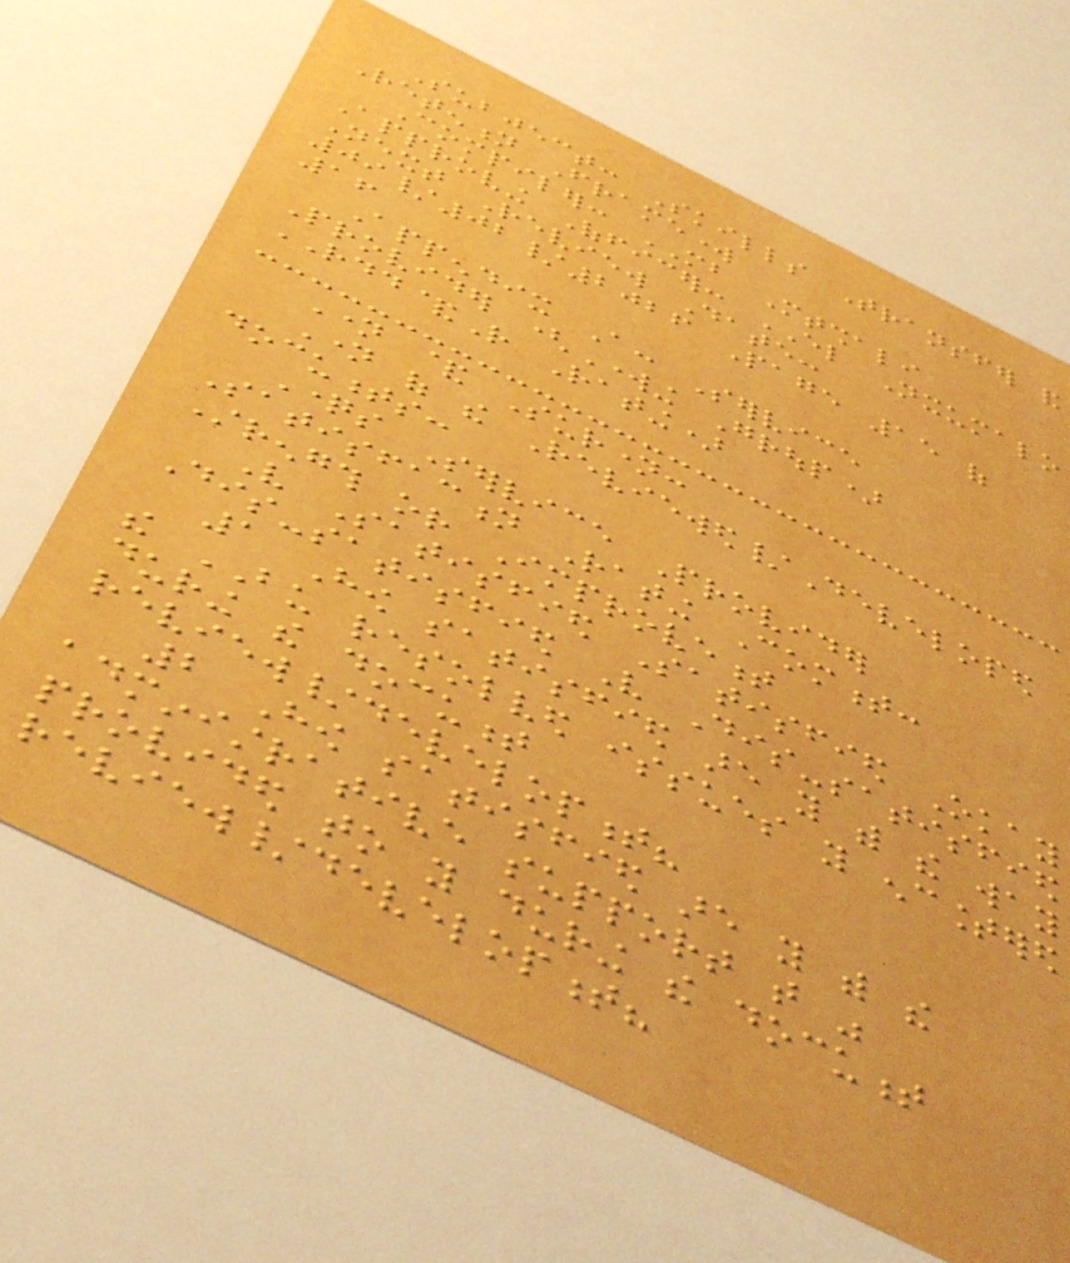Subject: Skills Transfer and
Retention Framework
Compiler: MB Mtshali
Approving Officer: EL Nxumalo
Next Review Date:
09/02/2026 Page 15 of
16
Appendix A: Service
Provider (Working Group)
RDD&R Rating)
Name & Surname:
Name of the Reviewed/Developed
documents:
Questions Service Provider
Satisfaction Rating Comment:
Strength or Improvement
Very Satisfied Satisfied Okay
Dis-satisfied Very Dis-satisfied
1 How satisfied are you with the way
the BU resolved issues you encountered
during the document
review/development?
2 How satisfied are you with the
administrative support that was
provided to you during the document
review/development?
